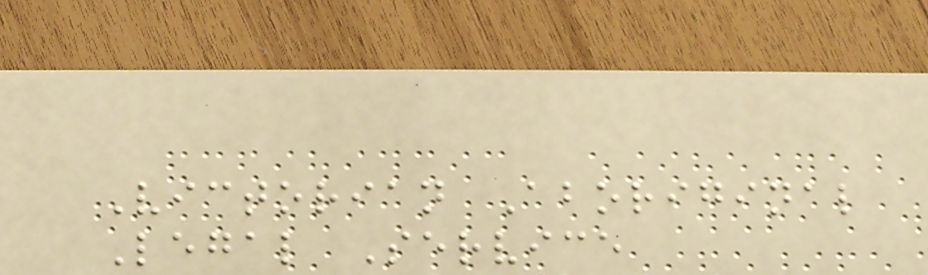Victorian Aboriginal
Legal Service
